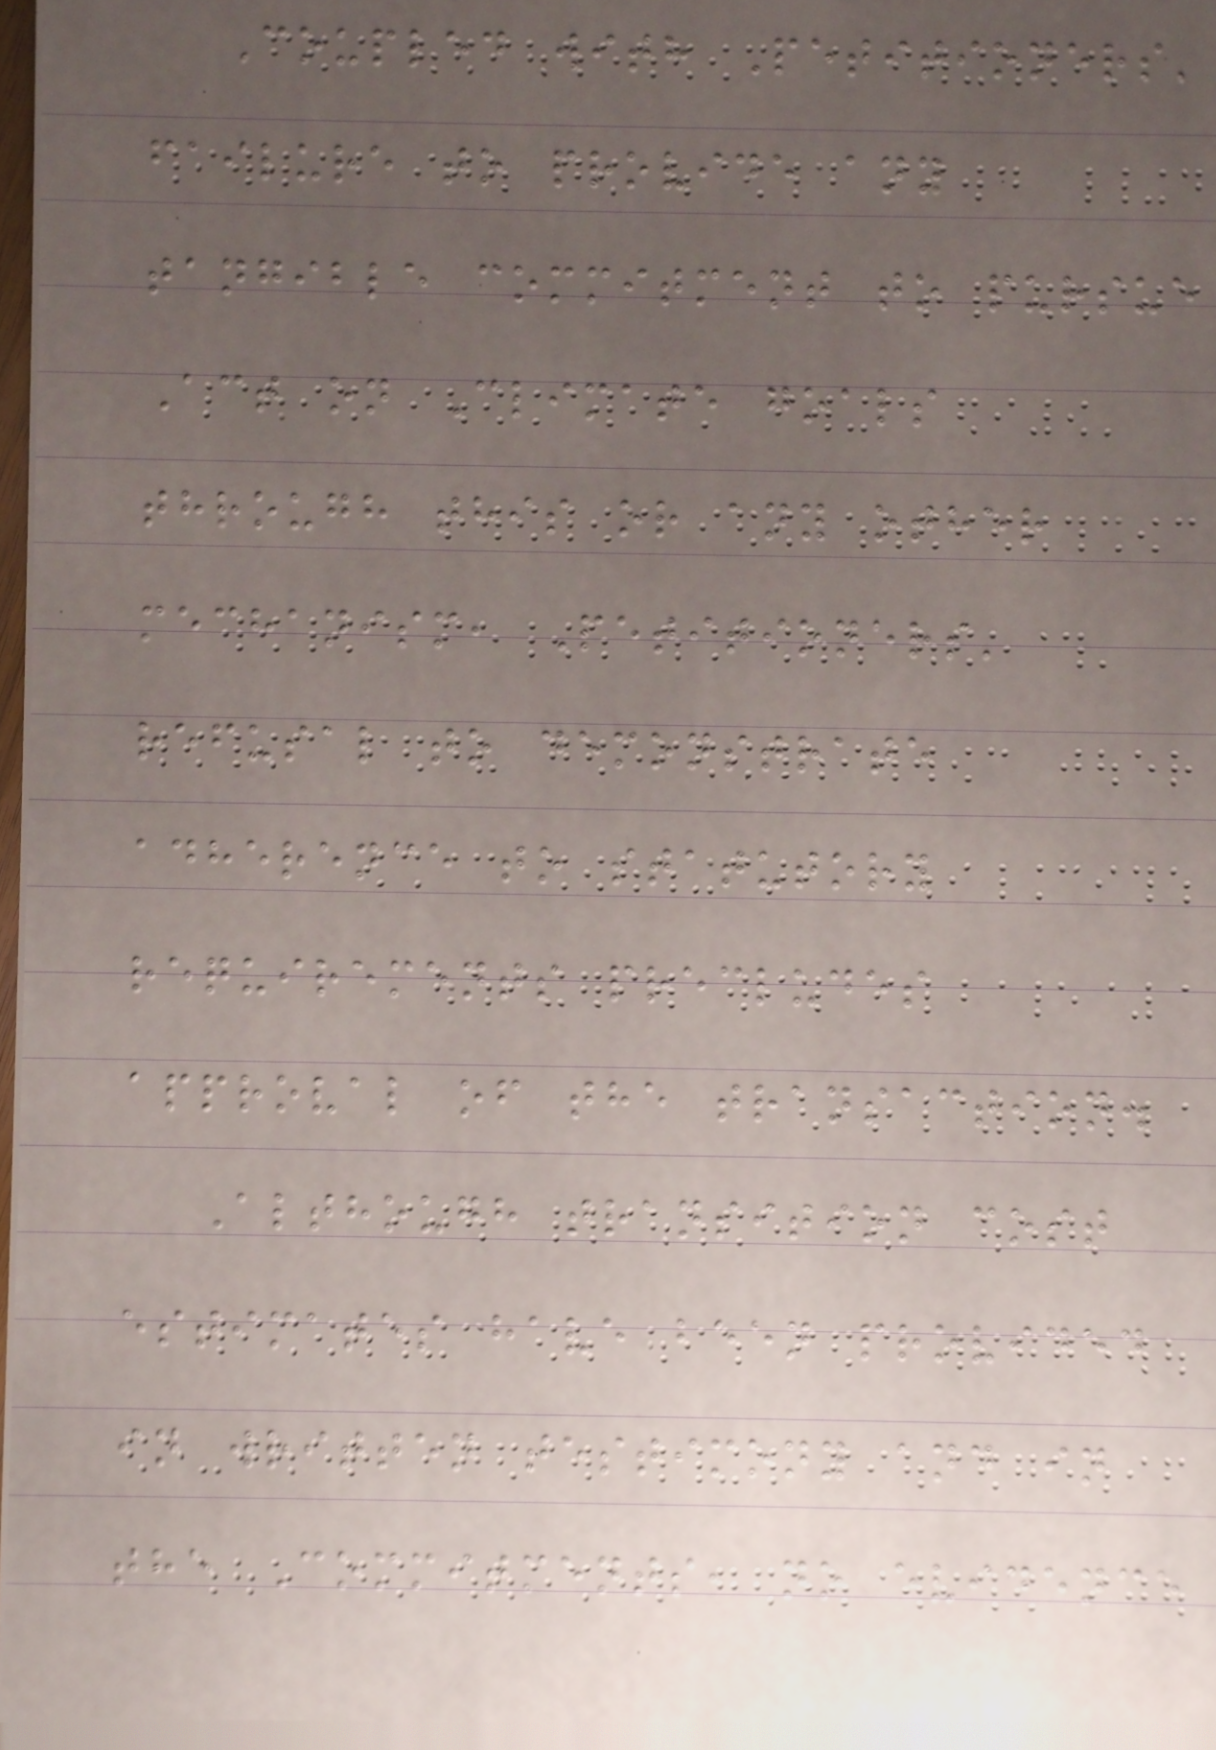Coupled with Petitioners'
failure to provide any
tangible commitment to pursue
Act on Climate goals
through this or any other
mechanism, Petitioners'
refusal to demonstrate
adherence to statutory
requirements precludes
approval of the transaction.
Although transition cost
estimates have been provided
in written testimony and in
the Commitments, no evidence
